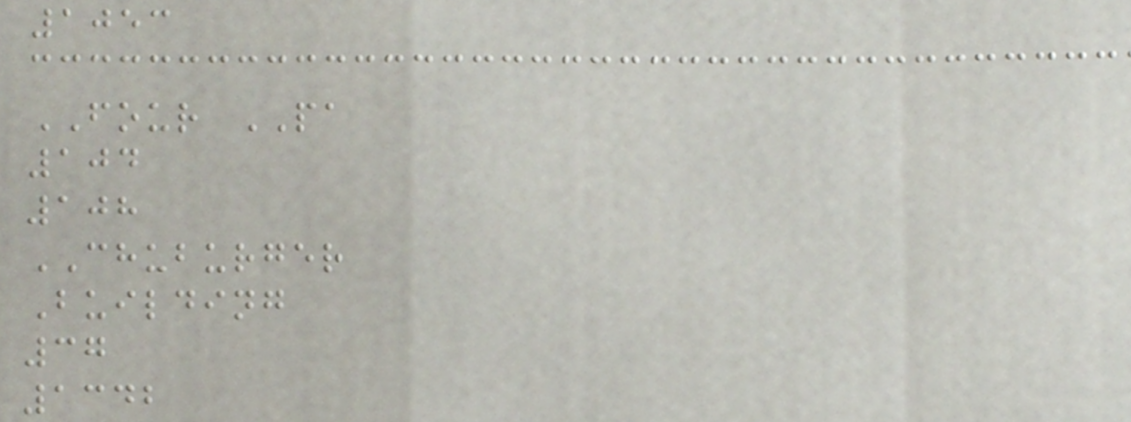1053
FOUR PA
104
108
CHUBURGER
Building
37
1342
